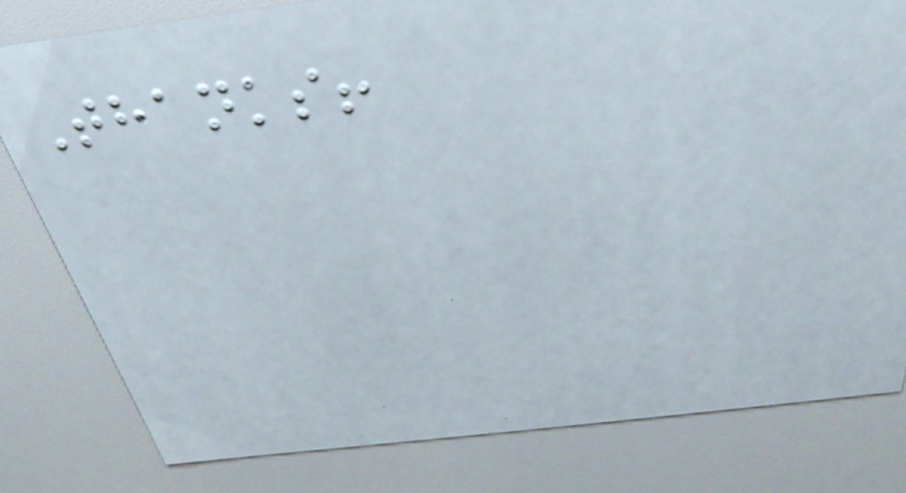Thanks!
